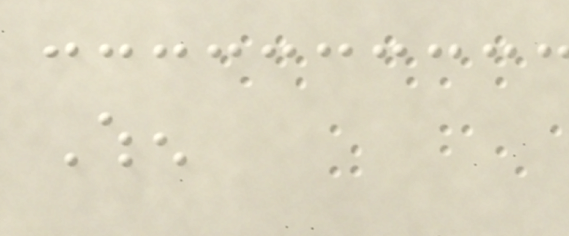When
